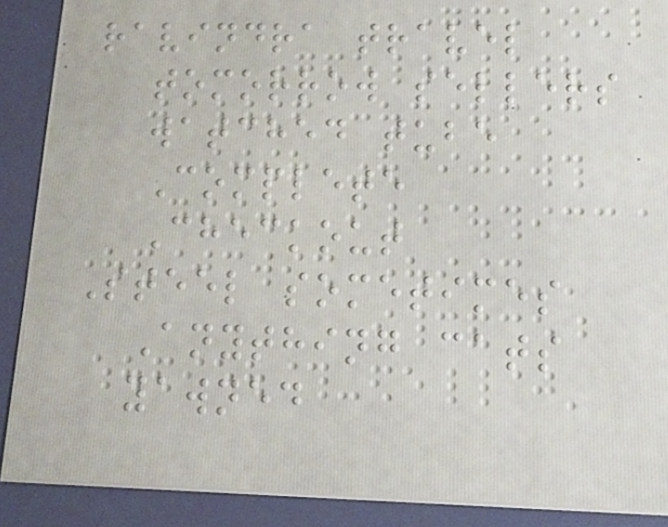ravindra travel
tomorrow sellers
watched tube
Complete
Checkout
Steel sometimes
Anything cats
yawned
